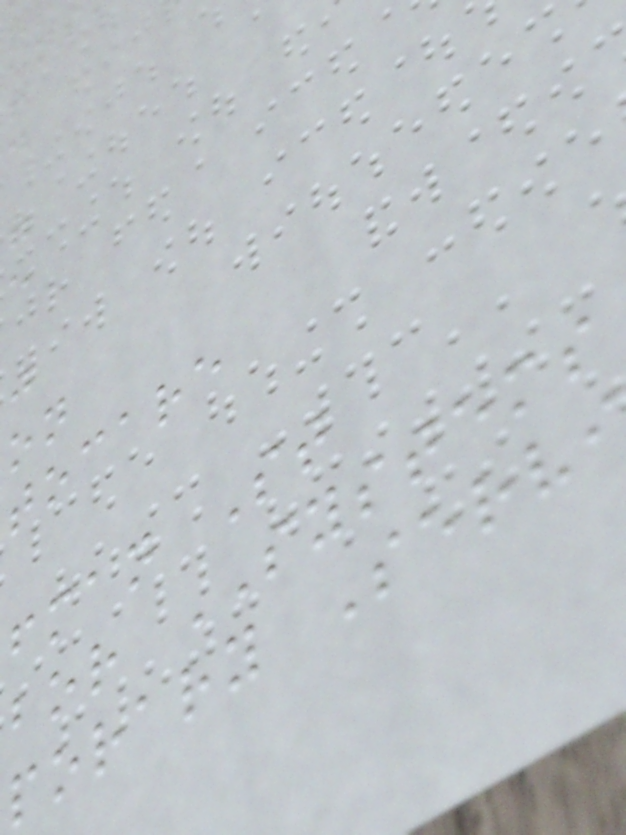tocare
fman St
bor SYSTEMS
porary Serv
